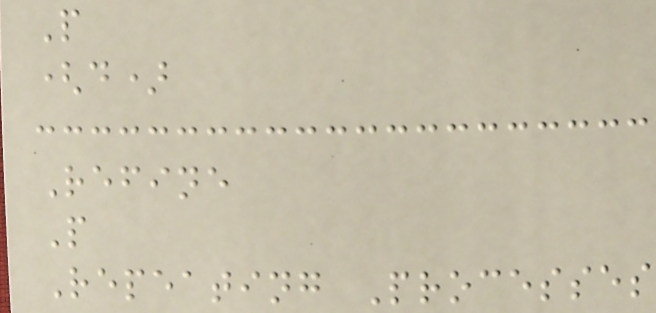P
(d)
Refine
P
Repeating Processes
